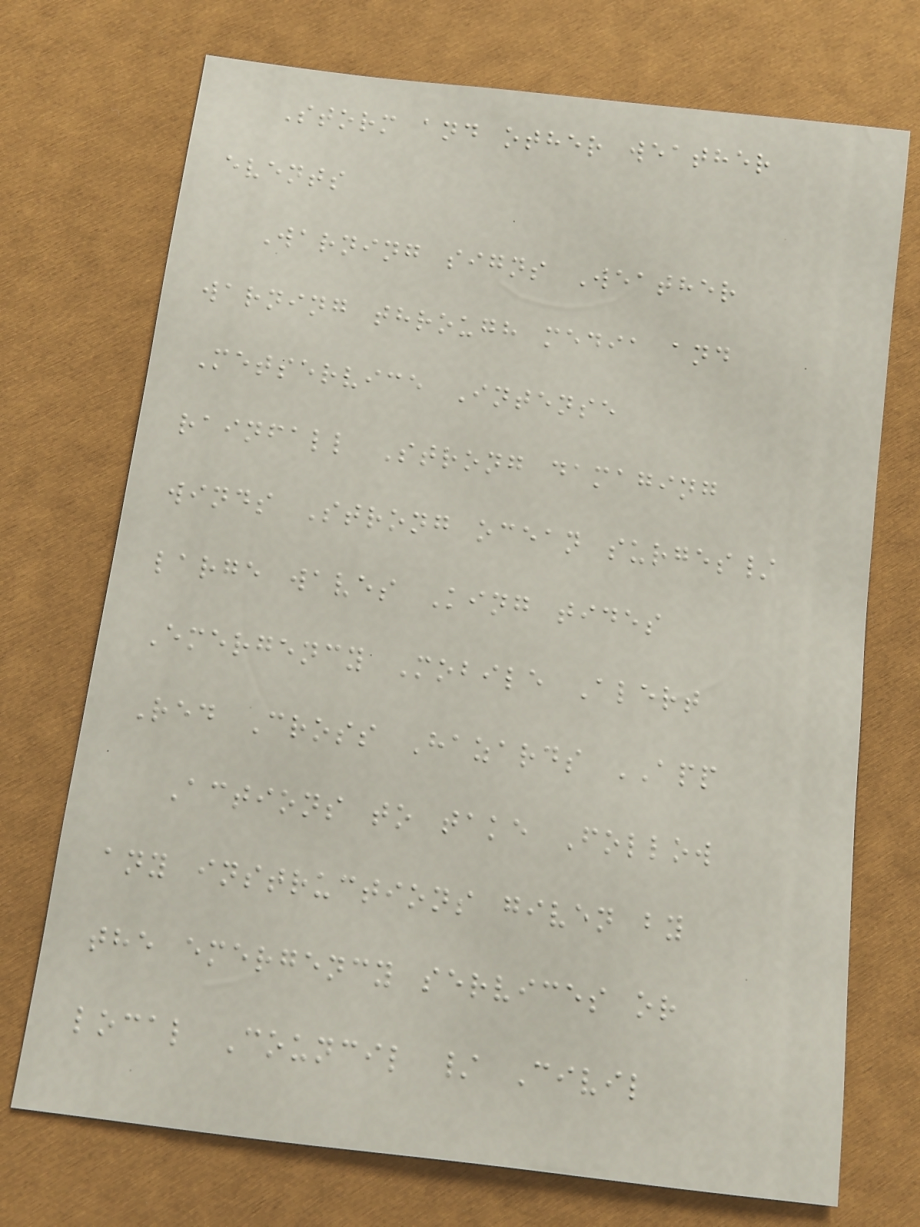Storm and other weather
events
Warning signs Weather
warning through media and
Metservice Intense
rainfall Strong damaging
winds Strong ocean surges/
large waves King tides
Emergency Mobile Alert
Red Cross Hazards APP
Actions to take Follow
any instructions given by
the emergency services or
local Council / Civil
